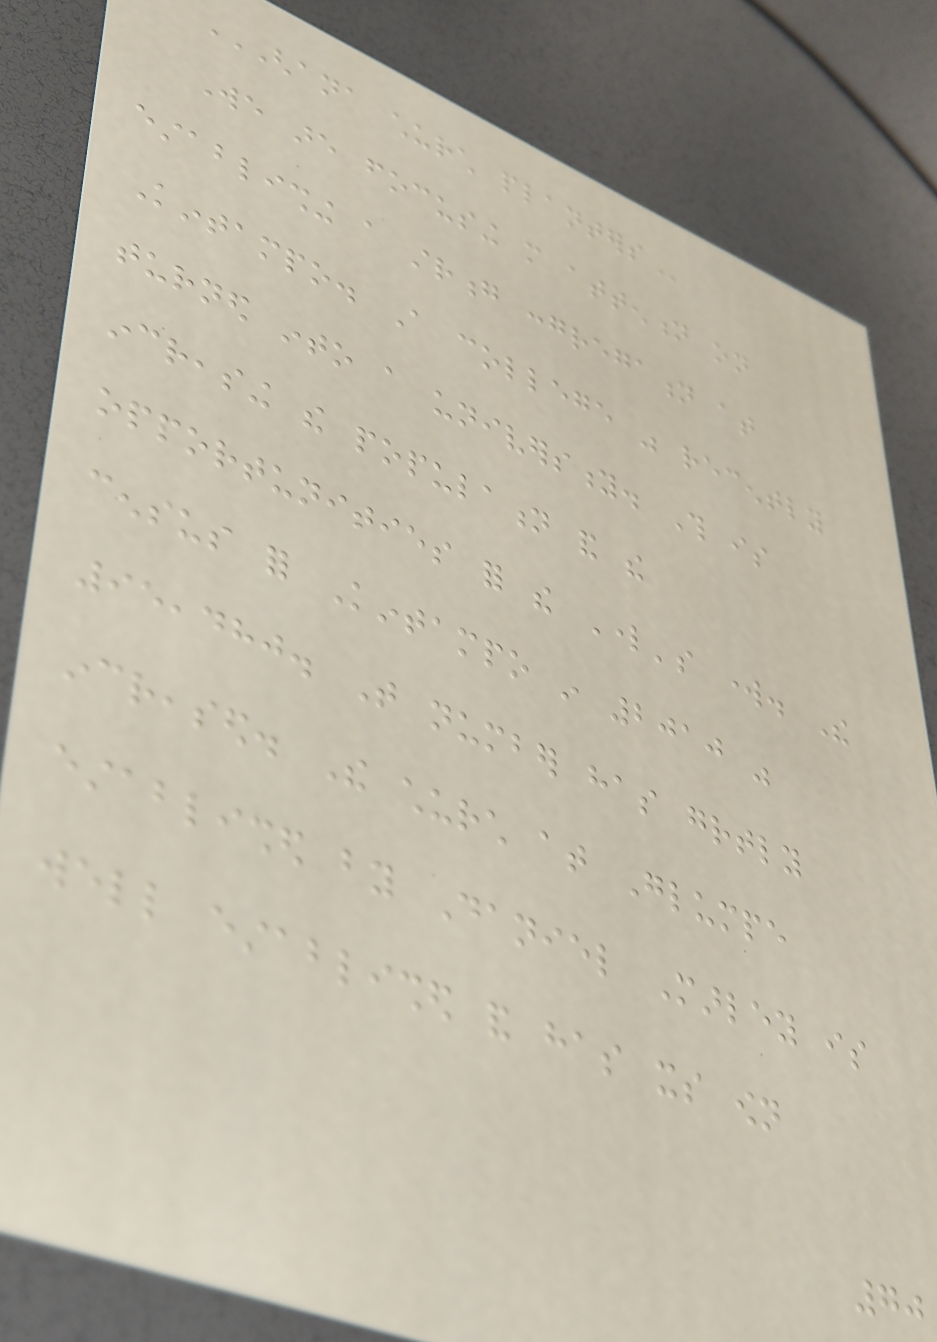GHANA CHURCH PLANTERS
We are focusing more attention on
establishing a strong congregation at
Kintampo. A college was recently
turned into a university. This is
increasing the population and the
opportunities for the Lord's work. The
census for Kintampo in 2010 was
95,480. That number has greatly
increased. The church at Glumpe
established by Daniel Marley is
well established and has its own
70
